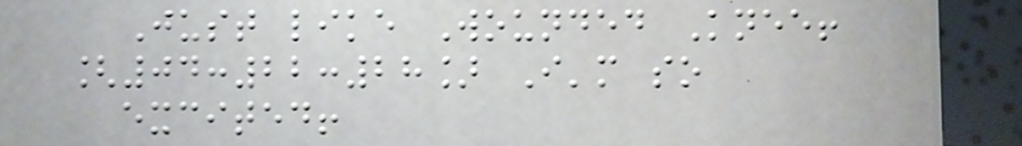Just like Wounded Knee!
[04:22:28] I'm so
excited!
